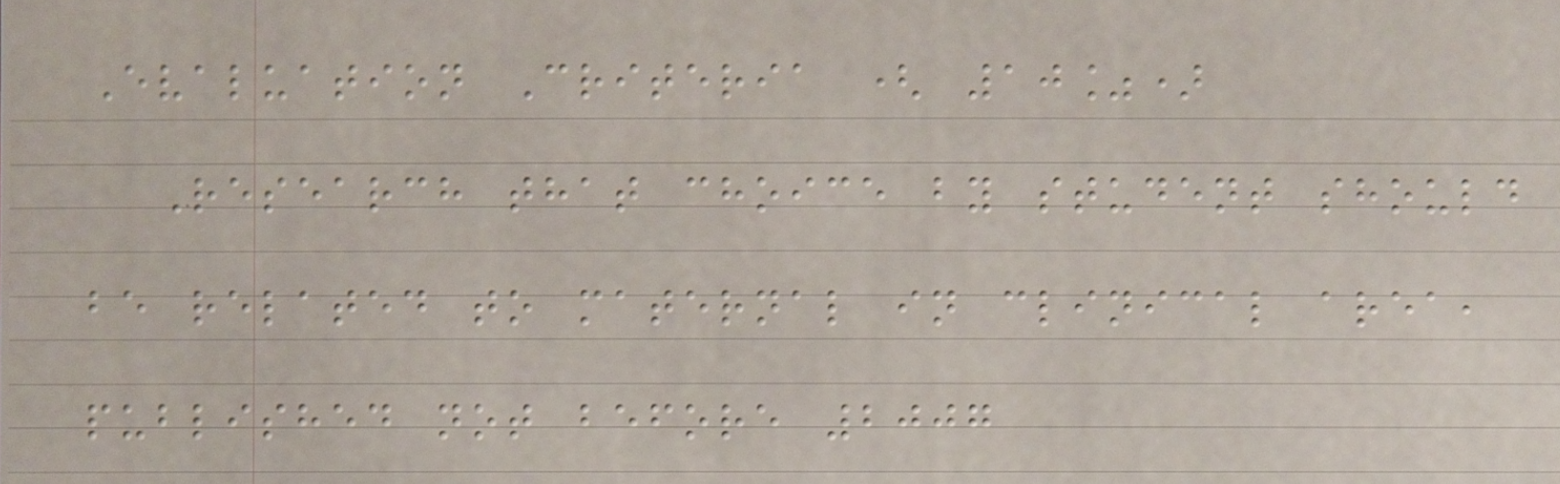Evaluation Criteria ( 10%)
Research that choice by student should
be related to maternal in clinical area,
published not before 2007
